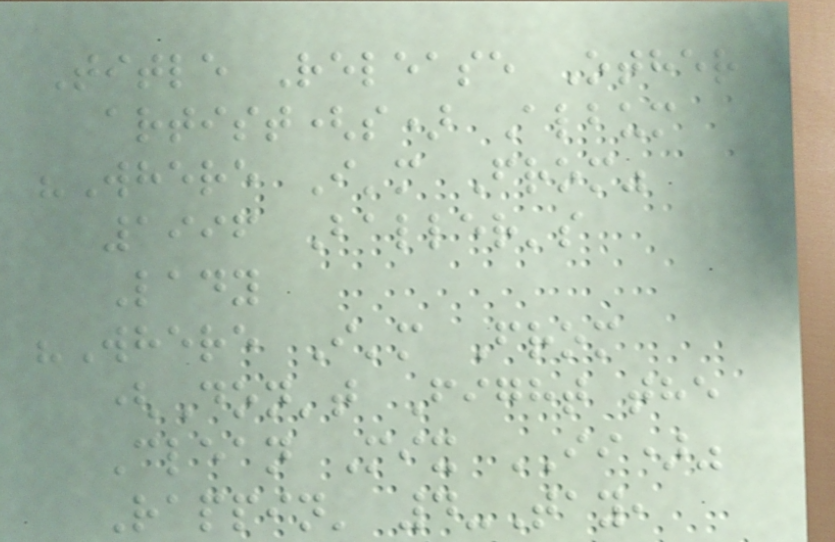Title Release Other
artist(s) Album
"Where I'm From"
1996 Baller's
Lady
"Where I'm From
(Don't Fight the
Clean Mix II)"
Rappin' 4-Tay,
